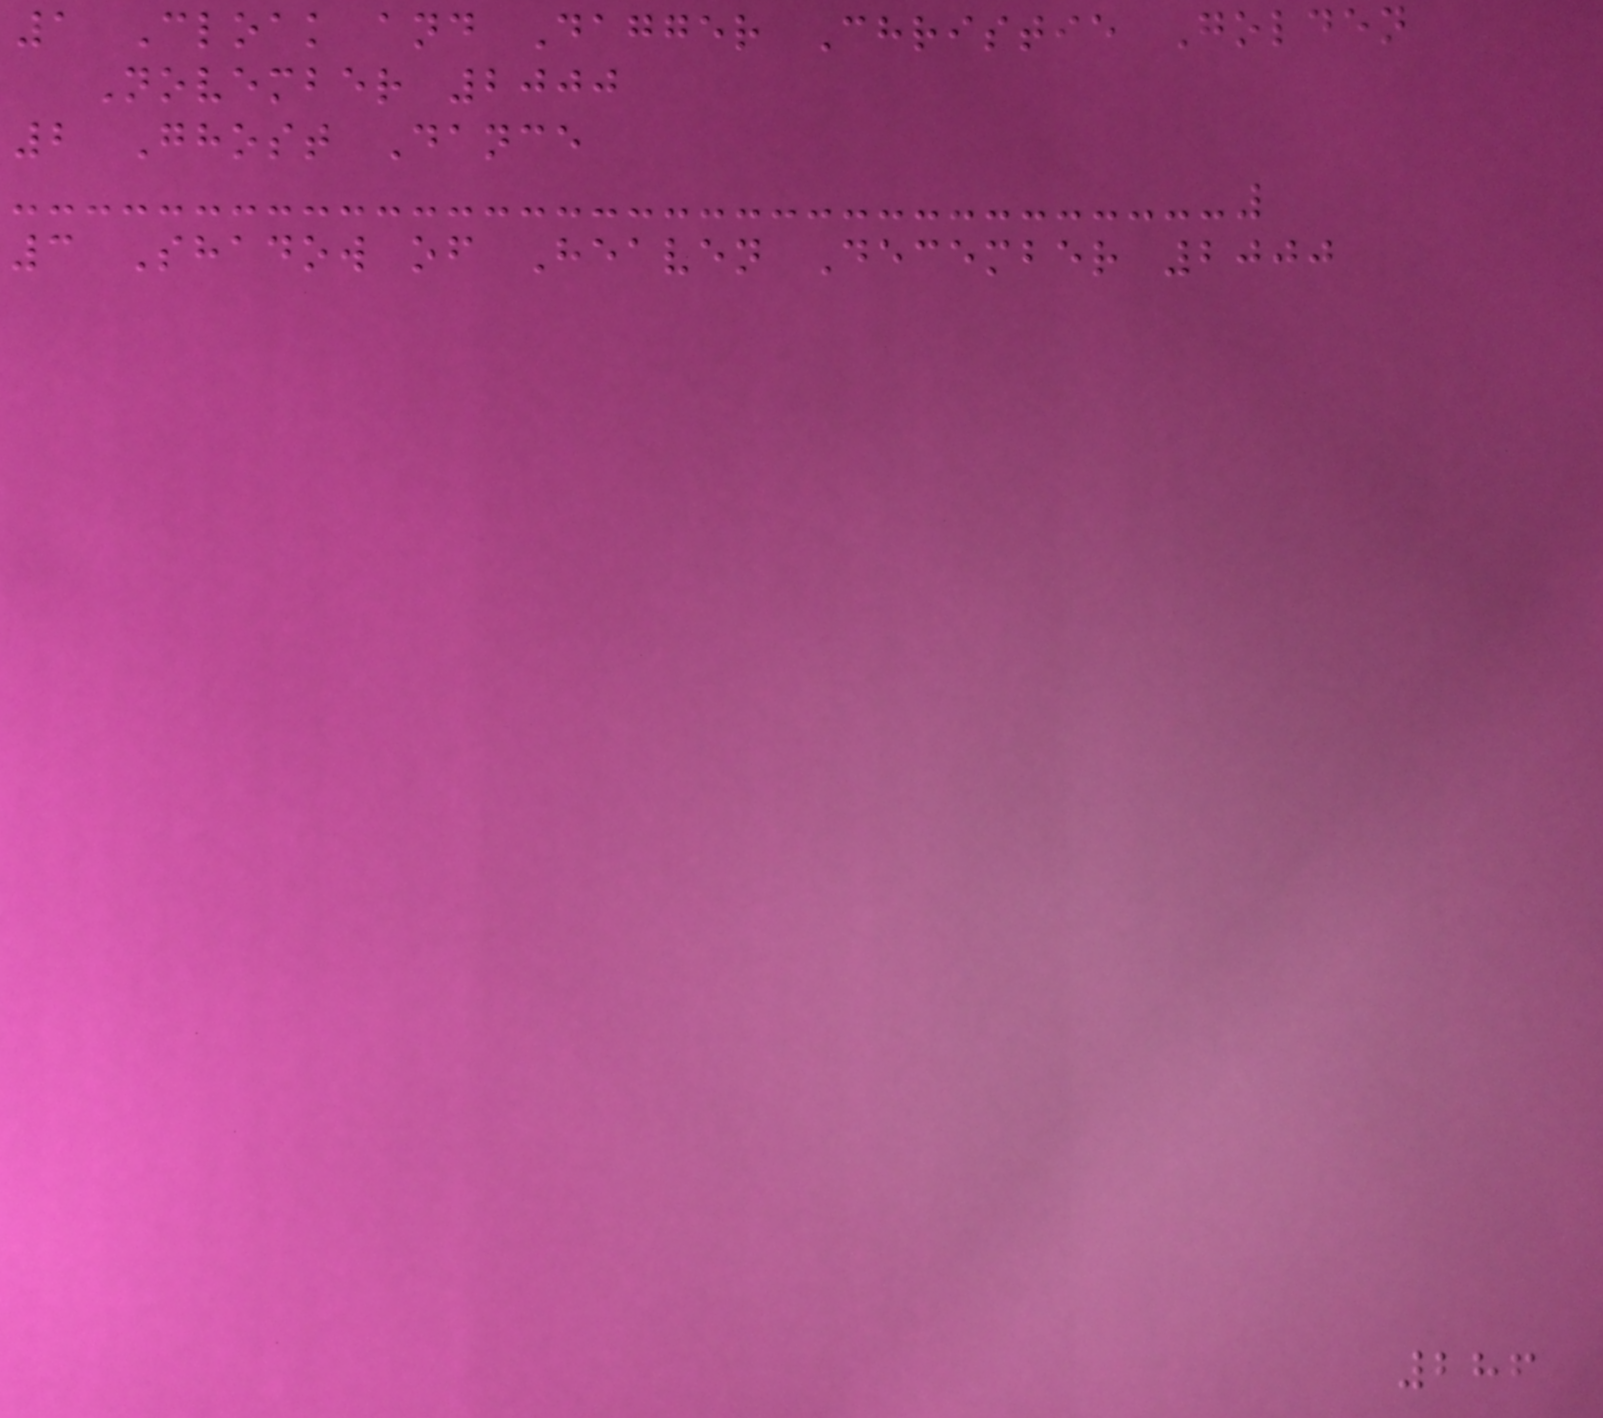1 Cloak and Dagger Christie Golden
November 2000
2 Ghost Dance
3 Shadow of Heaven December 2000
286
